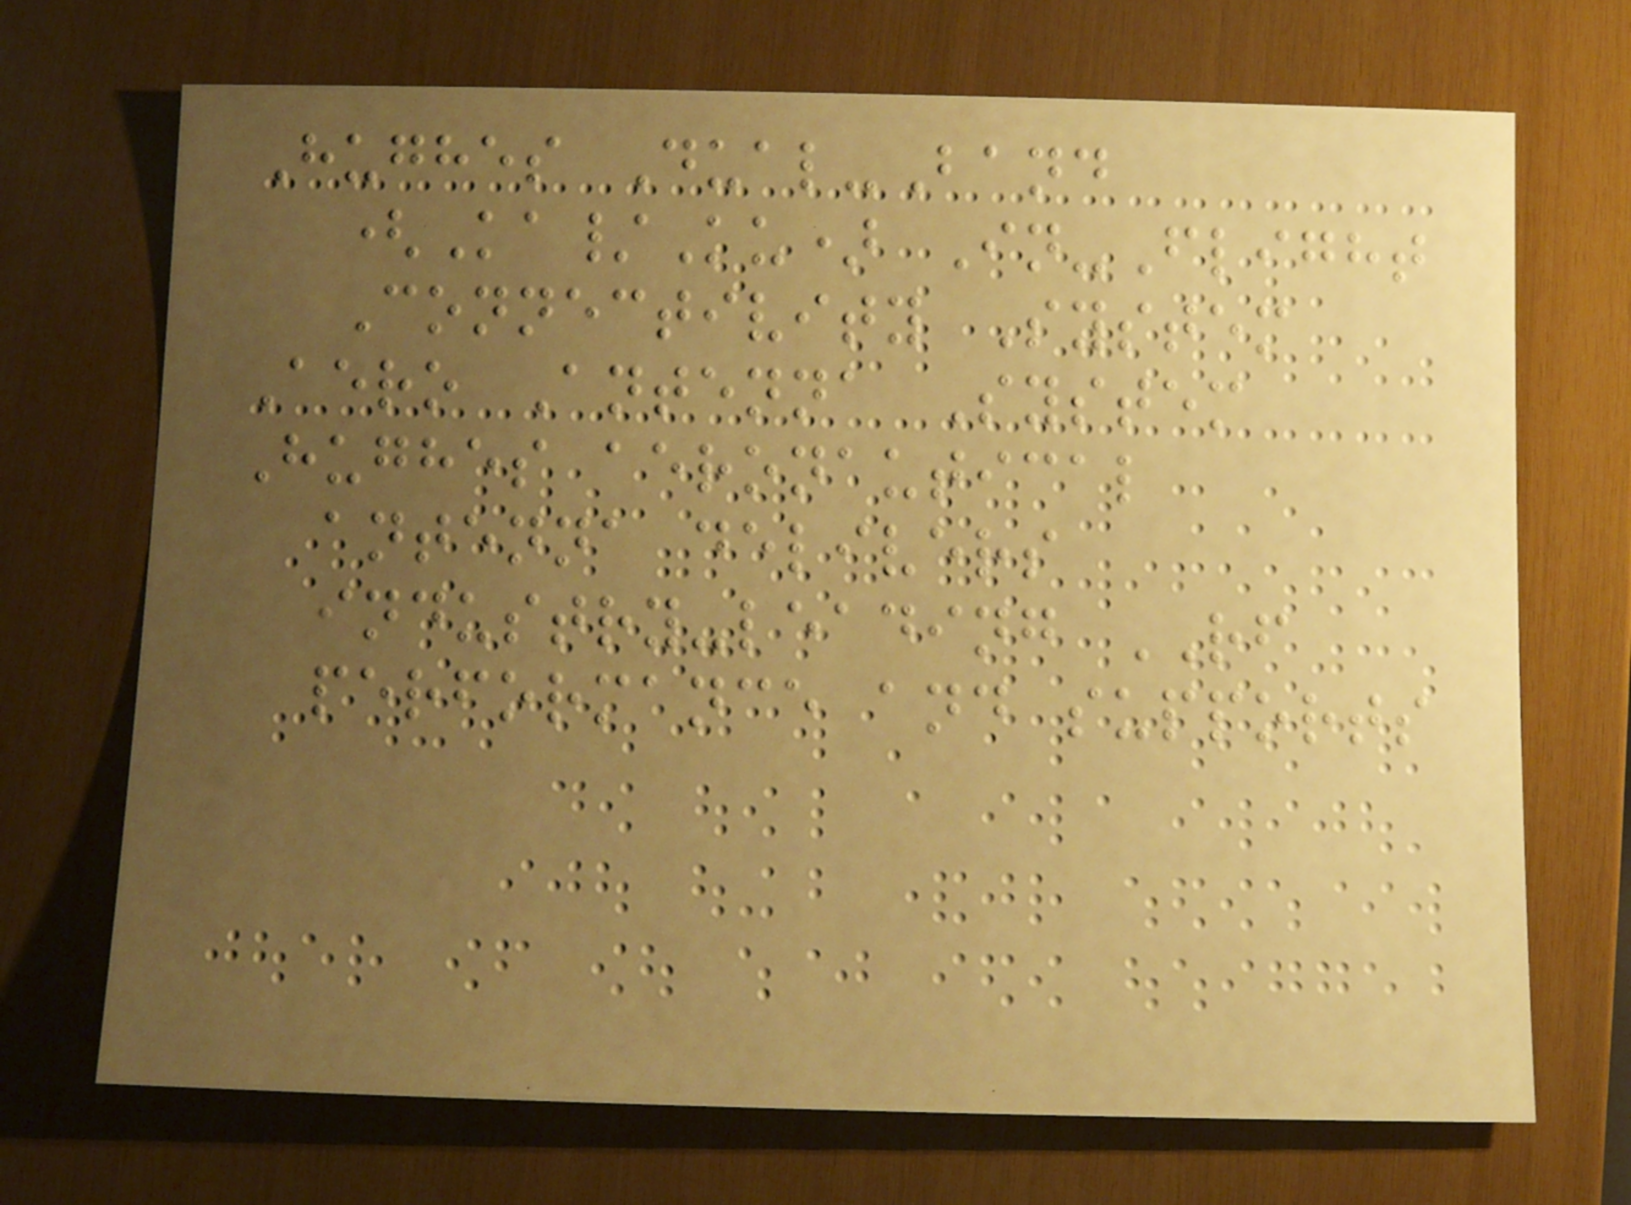Hughes Dual-Band
(Ka/Ku) In-Flight
Connectivity System
Aero Antenna System
Hughes aeronautical
antenna delivers
industry-leading RF
performance and supports
